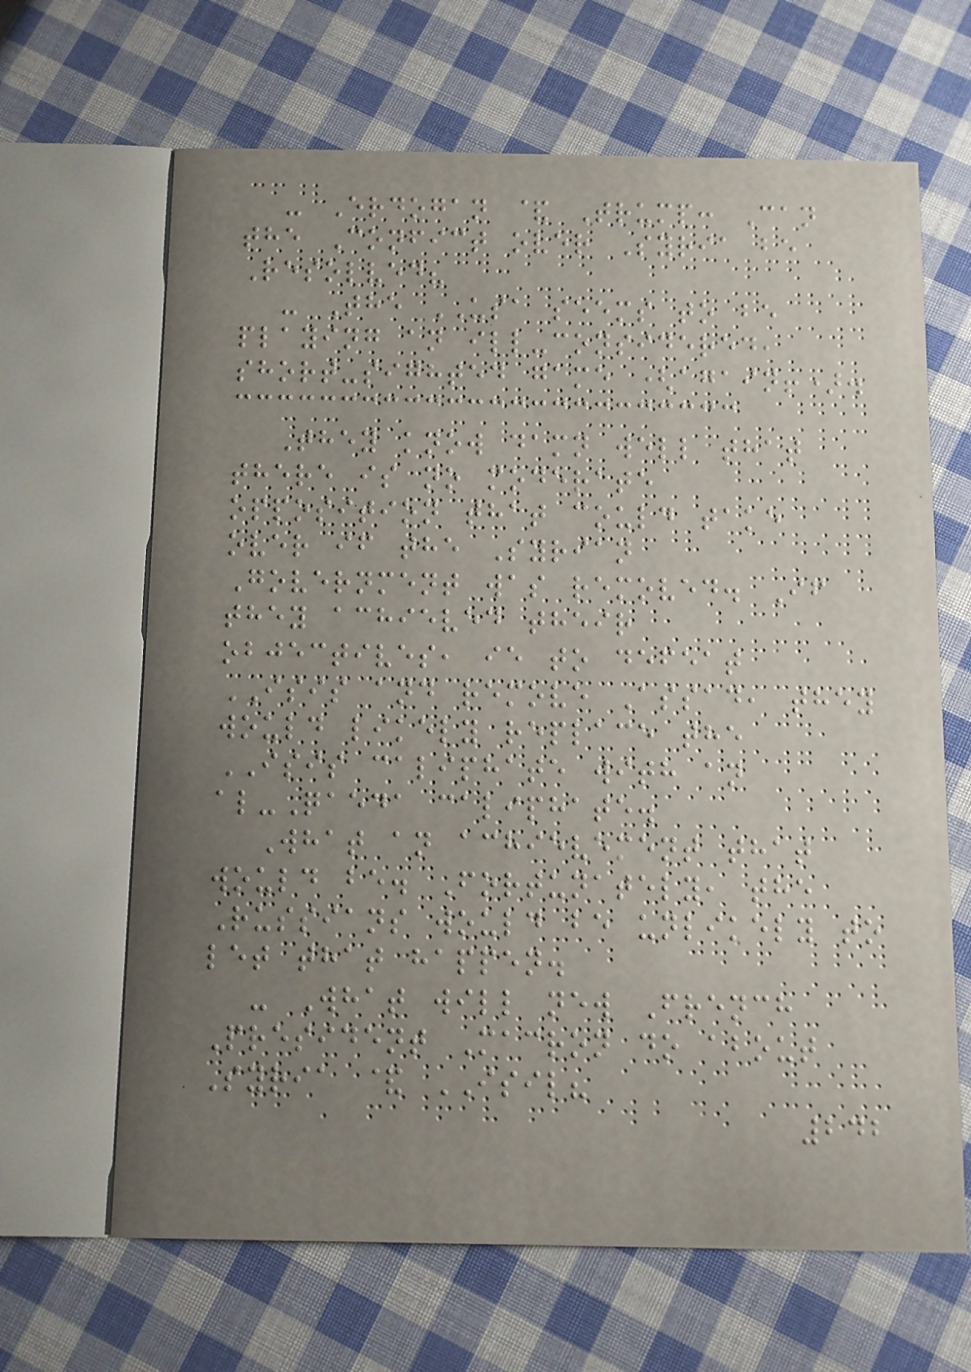- Erdogan & Trump: Can
the Confict over Syria be
Resolved?
- The USA seems to be
playing an ill-considered,
short-sighted game (again!).
They know damn well that
there is no moderate
opposition that could take
over if the Syrian
Government was removed. If
they achieved their
objectives, ie to defeat
ISIS and remove Assad, they
would likely replace the
ISIS caliphate with an
al-Qaeda caliphate.
What an achievement that
would be. Fortunately, the
Russians would be unlikely to
let that happen.
- What will new French
President Macron do about
Syria & ISIL?
242
